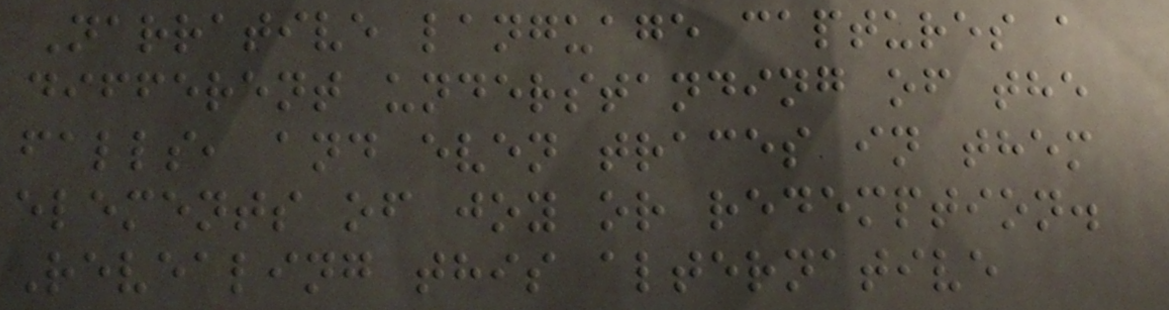Narrative language captures a
different understanding of the
falls, and even traces in them
elements of joy or redemption.
Revealing this alternative
